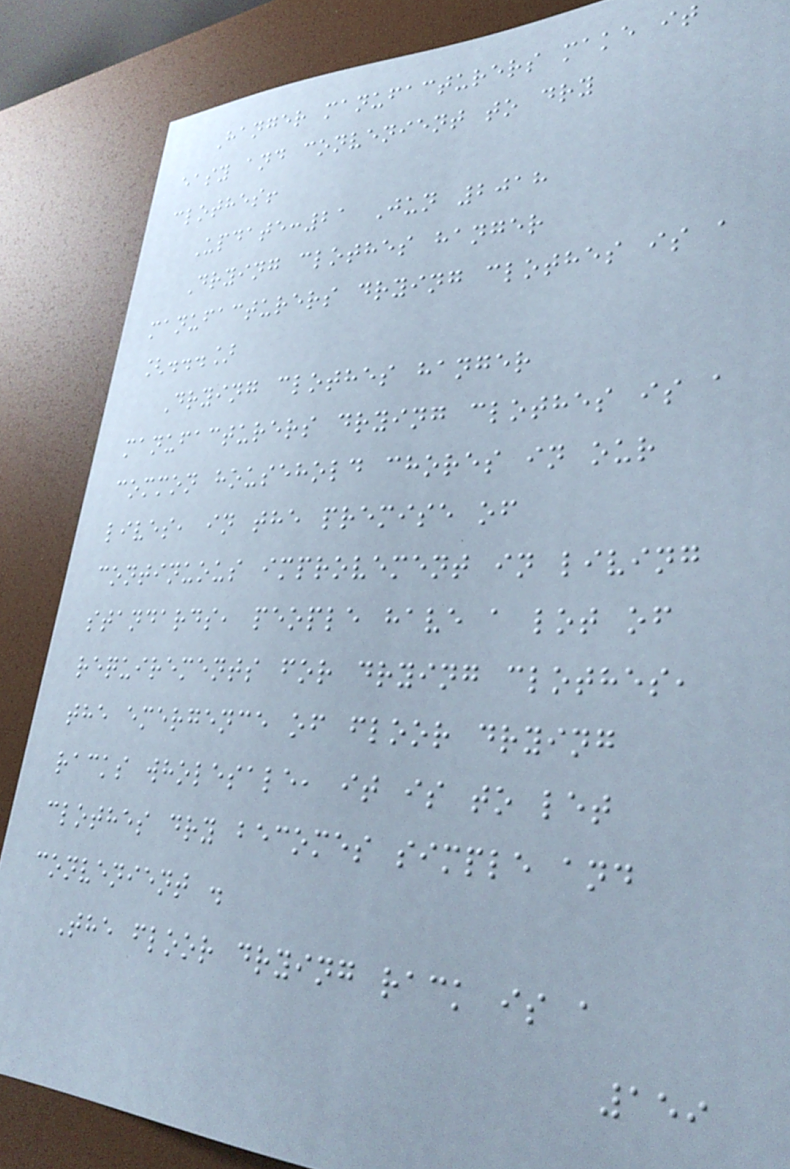Hanger manufacturers make it
easy and convenient to dry
clothes!
Update:21 Jun 2018
Drying clothes hanger
manufacturers drying clothes is a
[...]
Drying clothes hanger
manufacturers drying clothes is a
common household chores in our
lives, in the premise of
continuous improvement in living
standards, people have a lot of
requirements for drying clothes,
the emergence of floor drying
racks wholesale, it is to let
clothes dry becomes simple and
convenient .
The floor drying rack is a
159
